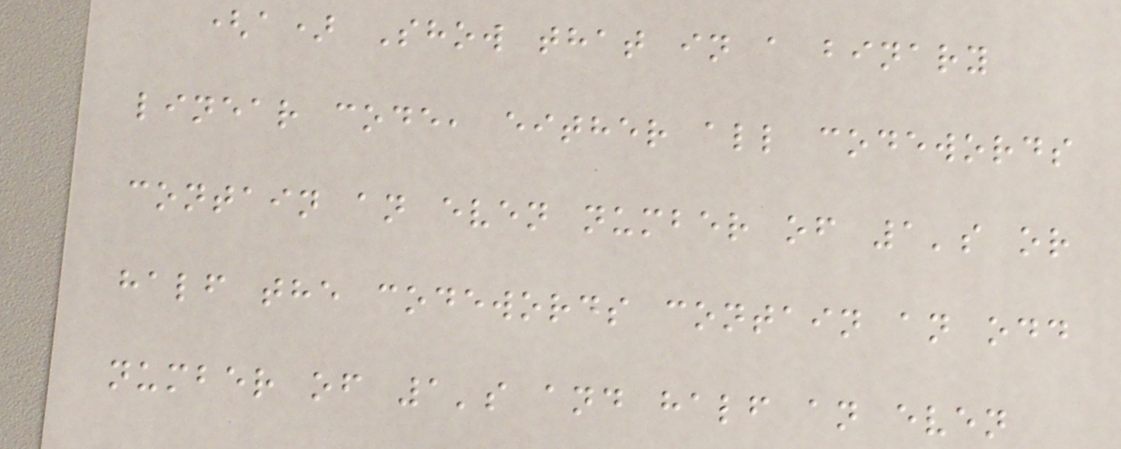(a) Show that in a binary
linear code, either all codewords
contain an even number of 1's or
half the codewords contain an odd
number of 1's and half an even
